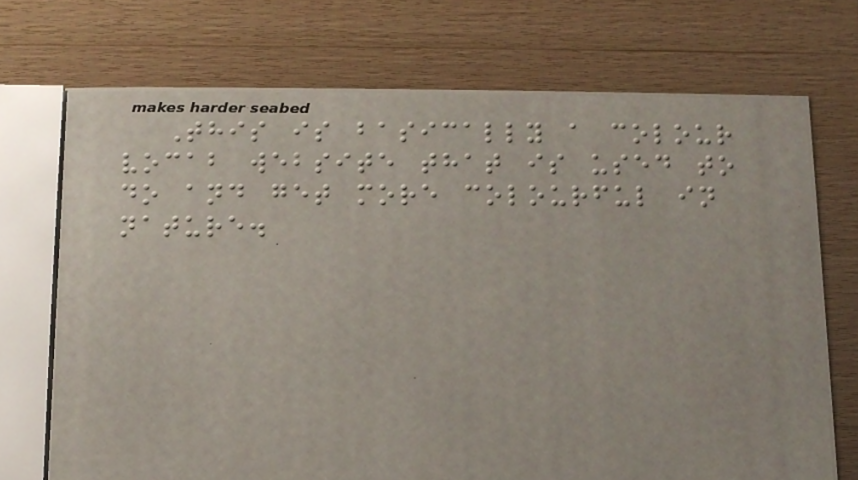This is basically a colour
vocab website that is used to
do and get more colourful in
nature.
